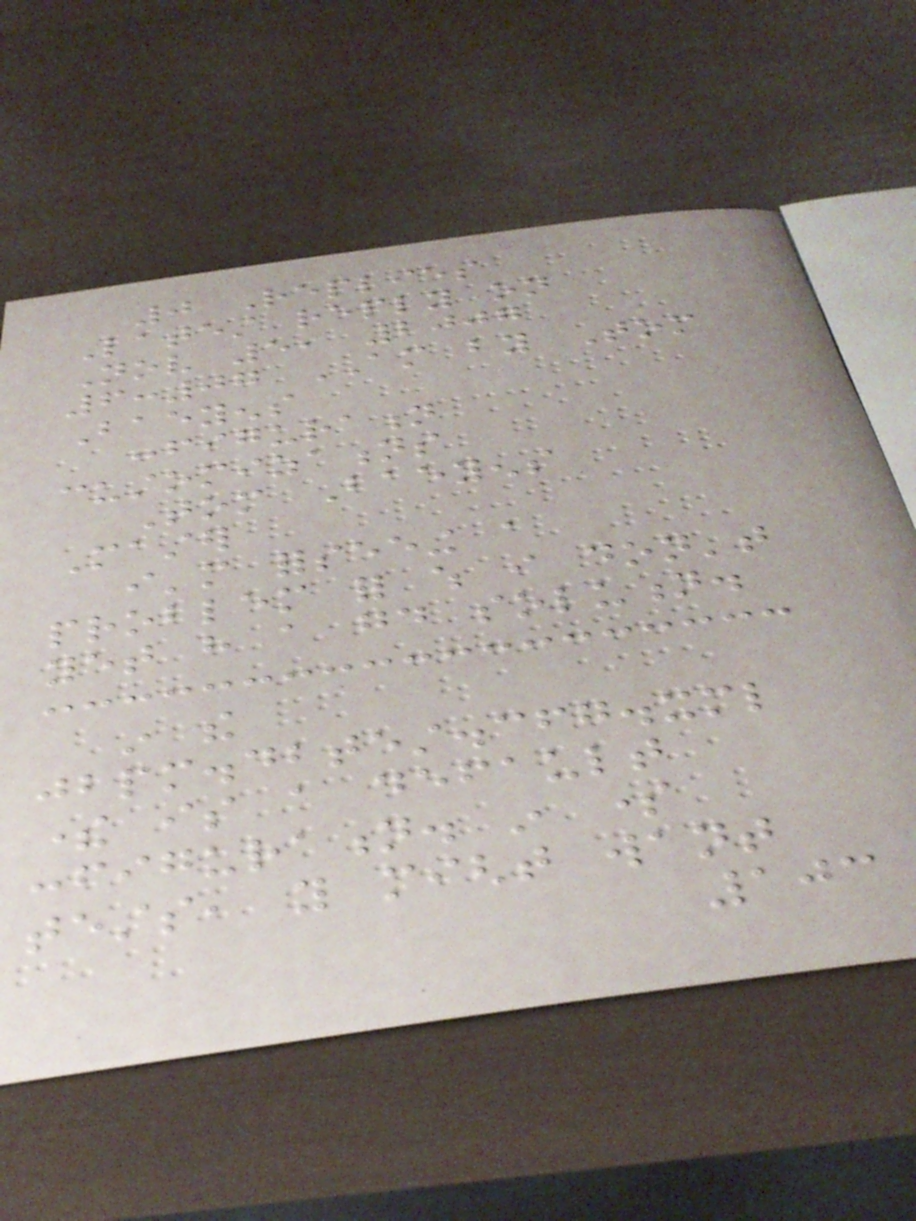0 Replies
Latest reply on
Nov 5, 2007
6:07 AM by Tom
Baeyens
configuration
customizations
Tom Baeyens
Master
i'm forseeing a
problem for which i don't
yet have a good solution.
in the
jbpm.dbtest.cfg.xml
there is a default
configuration. in some
tests, you might want
103
